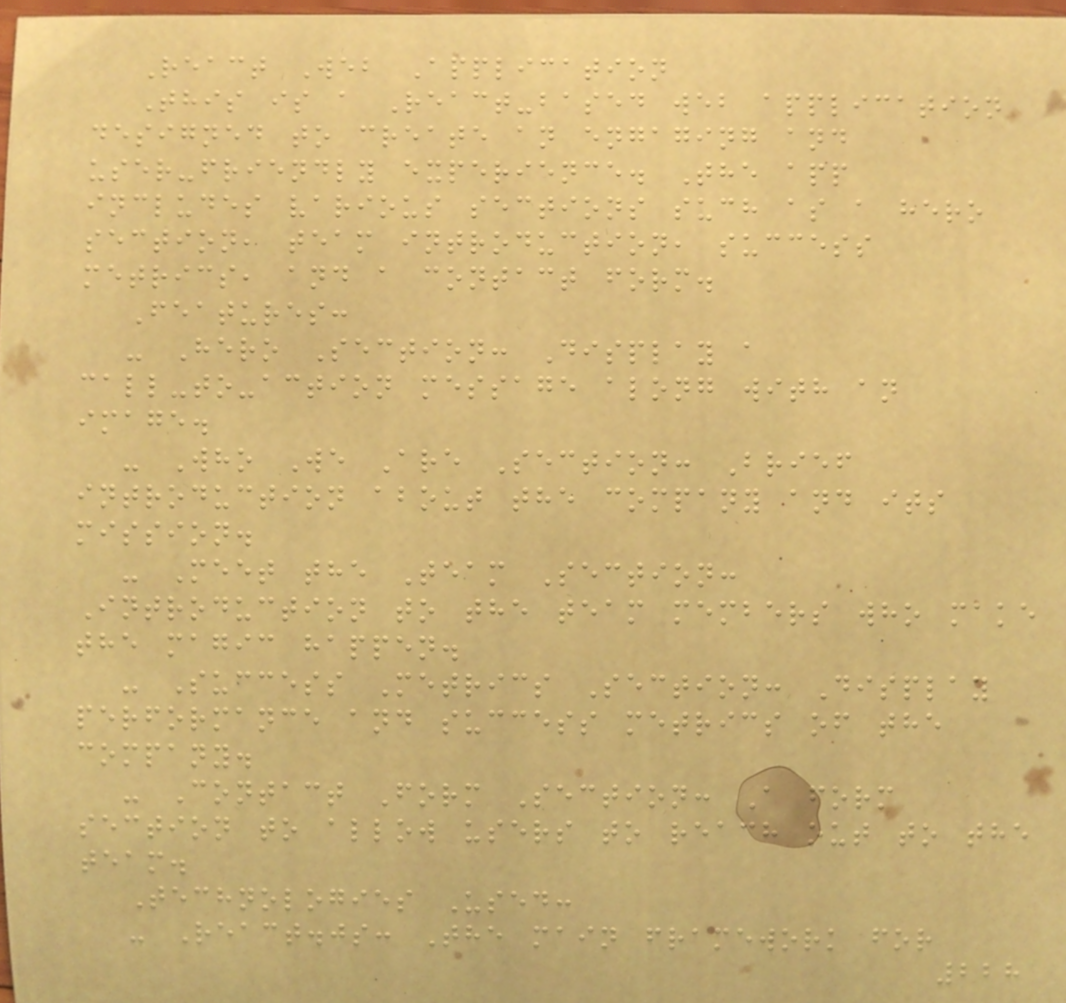React Web Application
This is a React-based web application
designed to create an engaging and
user-friendly experience. The app
includes various sections such as a hero
section, team introduction, success
metrics, and a contact form.
Features:
- Hero Section: Display a
call-to-action message along with an
image.
- Who We Are Section: Brief
introduction about the company and its
mission.
- Meet the Team Section:
Introduction to the team members who make
the magic happen.
- Success Metrics Section: Display
performance and success metrics of the
company.
- Contact Form Section: A form
section to allow users to reach out to the
team.
Technologies Used:
- React.js: The main framework for
228
